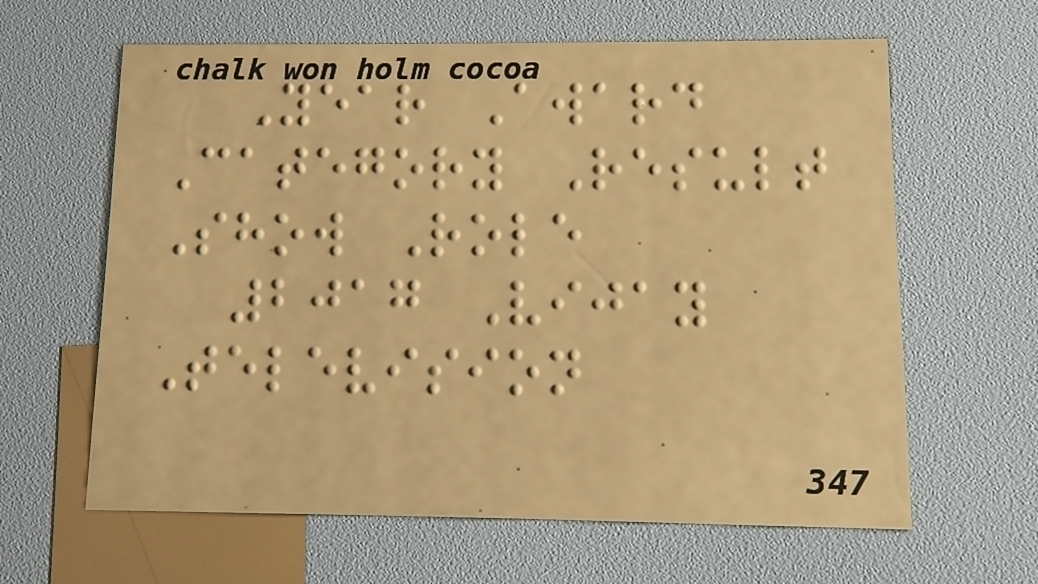Year Award
Category Result
Show Role
2017 Vijay
Television
